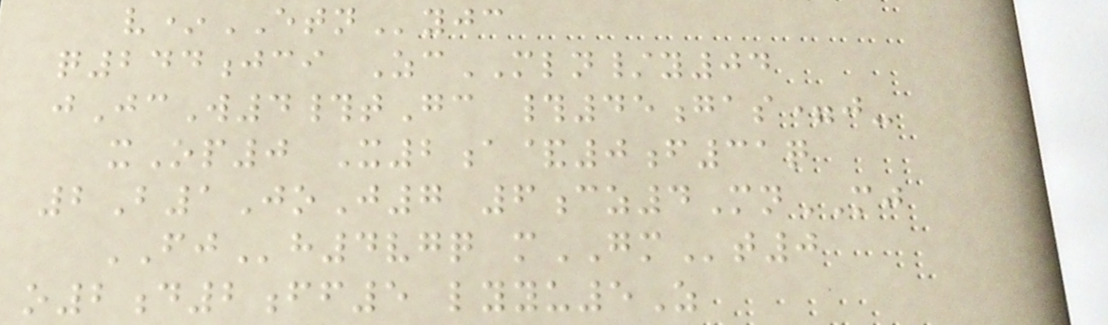v*ETNyjc
q244jci ZcMLN/y04
jJcW4#tGc #45gas=j-
xOp0 X2a&0f31q
2B1JoJ7 6cz4MnMJ
FJh4vgq mGMt0
o2d2ff5 lyyu5Z
